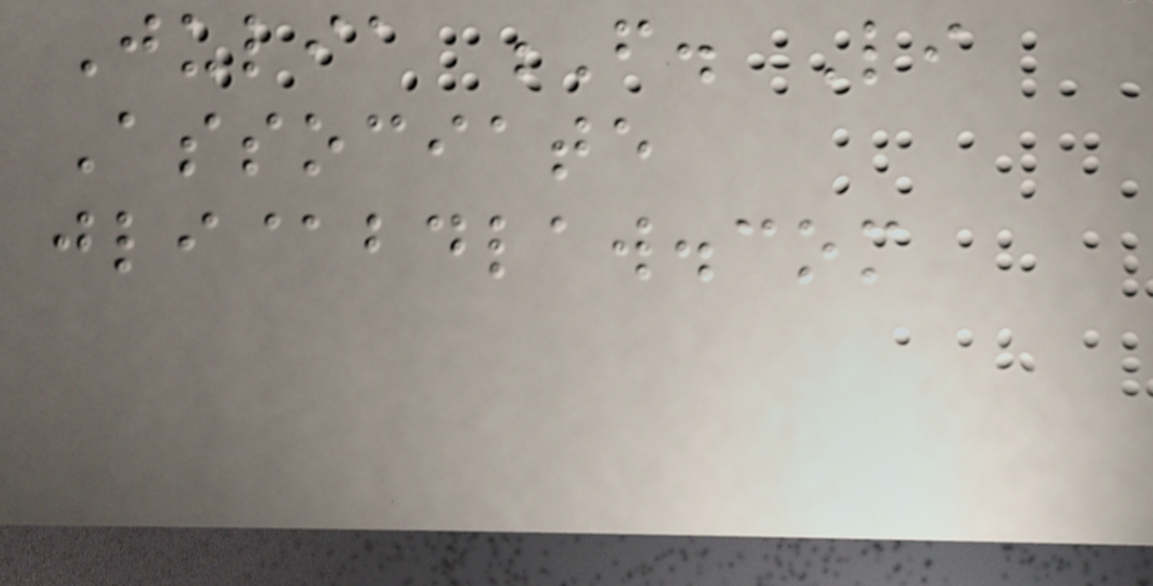Julia F. Li
Associate
jli@bdlaw.com
